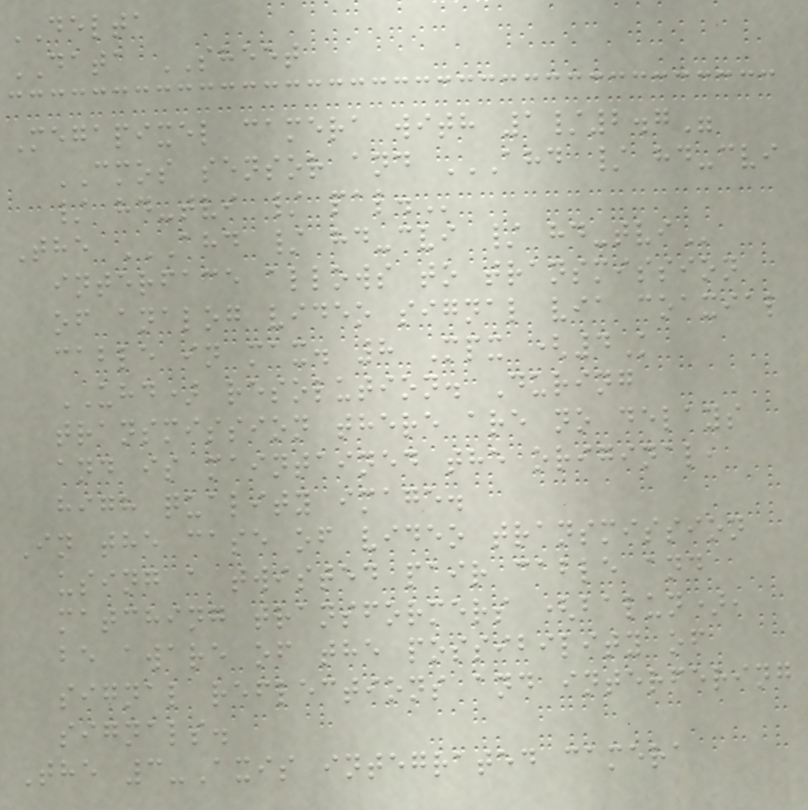DELTA
DATA SHEET
Megapixel camera with 1/2.7"
CMOS sensor and AHD / HD-CVI
/ HD-TVI / PAL.
The AHD / HD-CVI / HD-TVI
interface allows to transmission
of analog video signal via coaxial
cable in max. 8 Mpx (4K
UHD) resolution. During
transmission there are no delays
and is maintained the original,
high quality image.
In the case of video transmission
using a twisted pair cable and
matching transformers (balun),
be aware of the possibility of
signal reflections and interfering
signals.
The 3-Axis integrated camera
